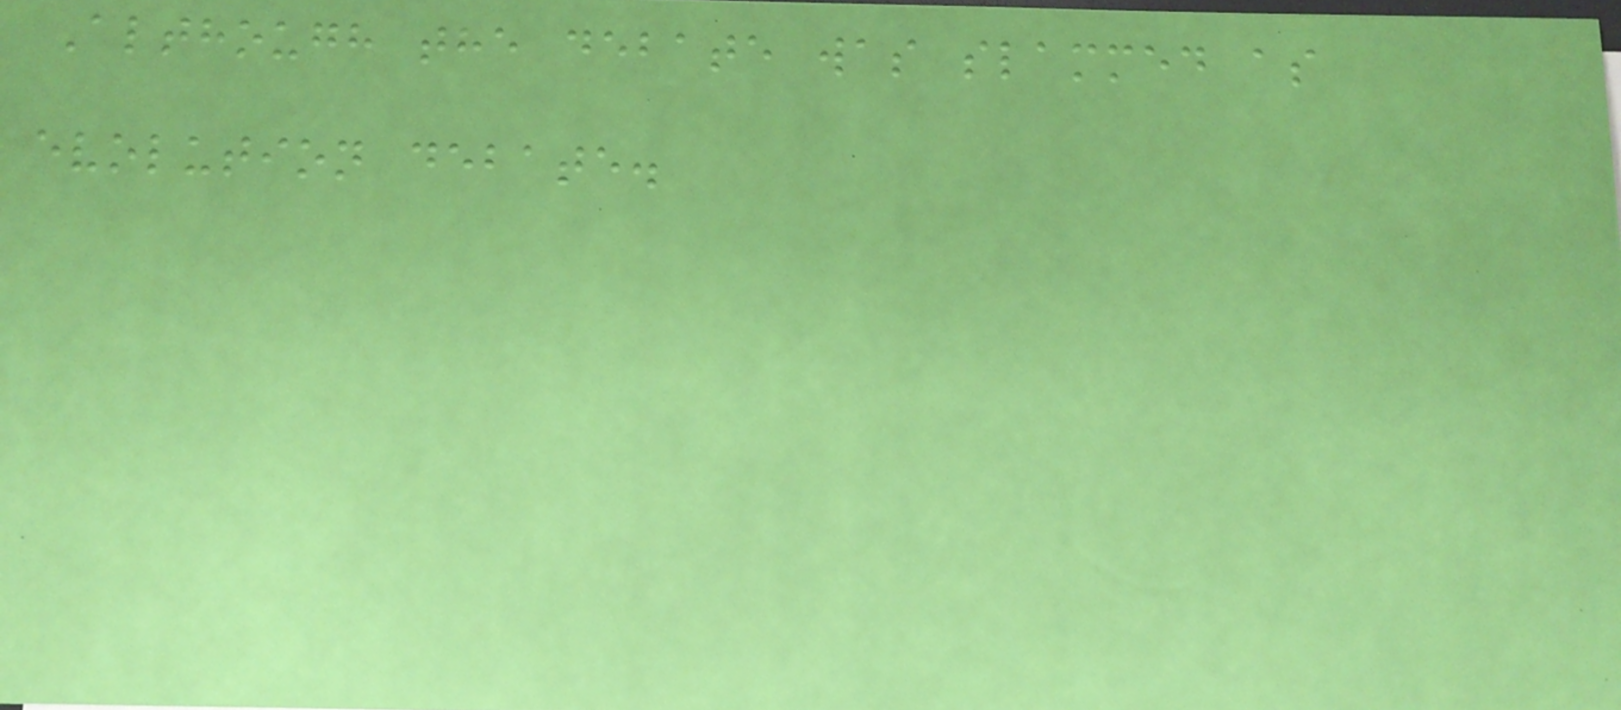Although the debate was slammed as
evolution debate.
